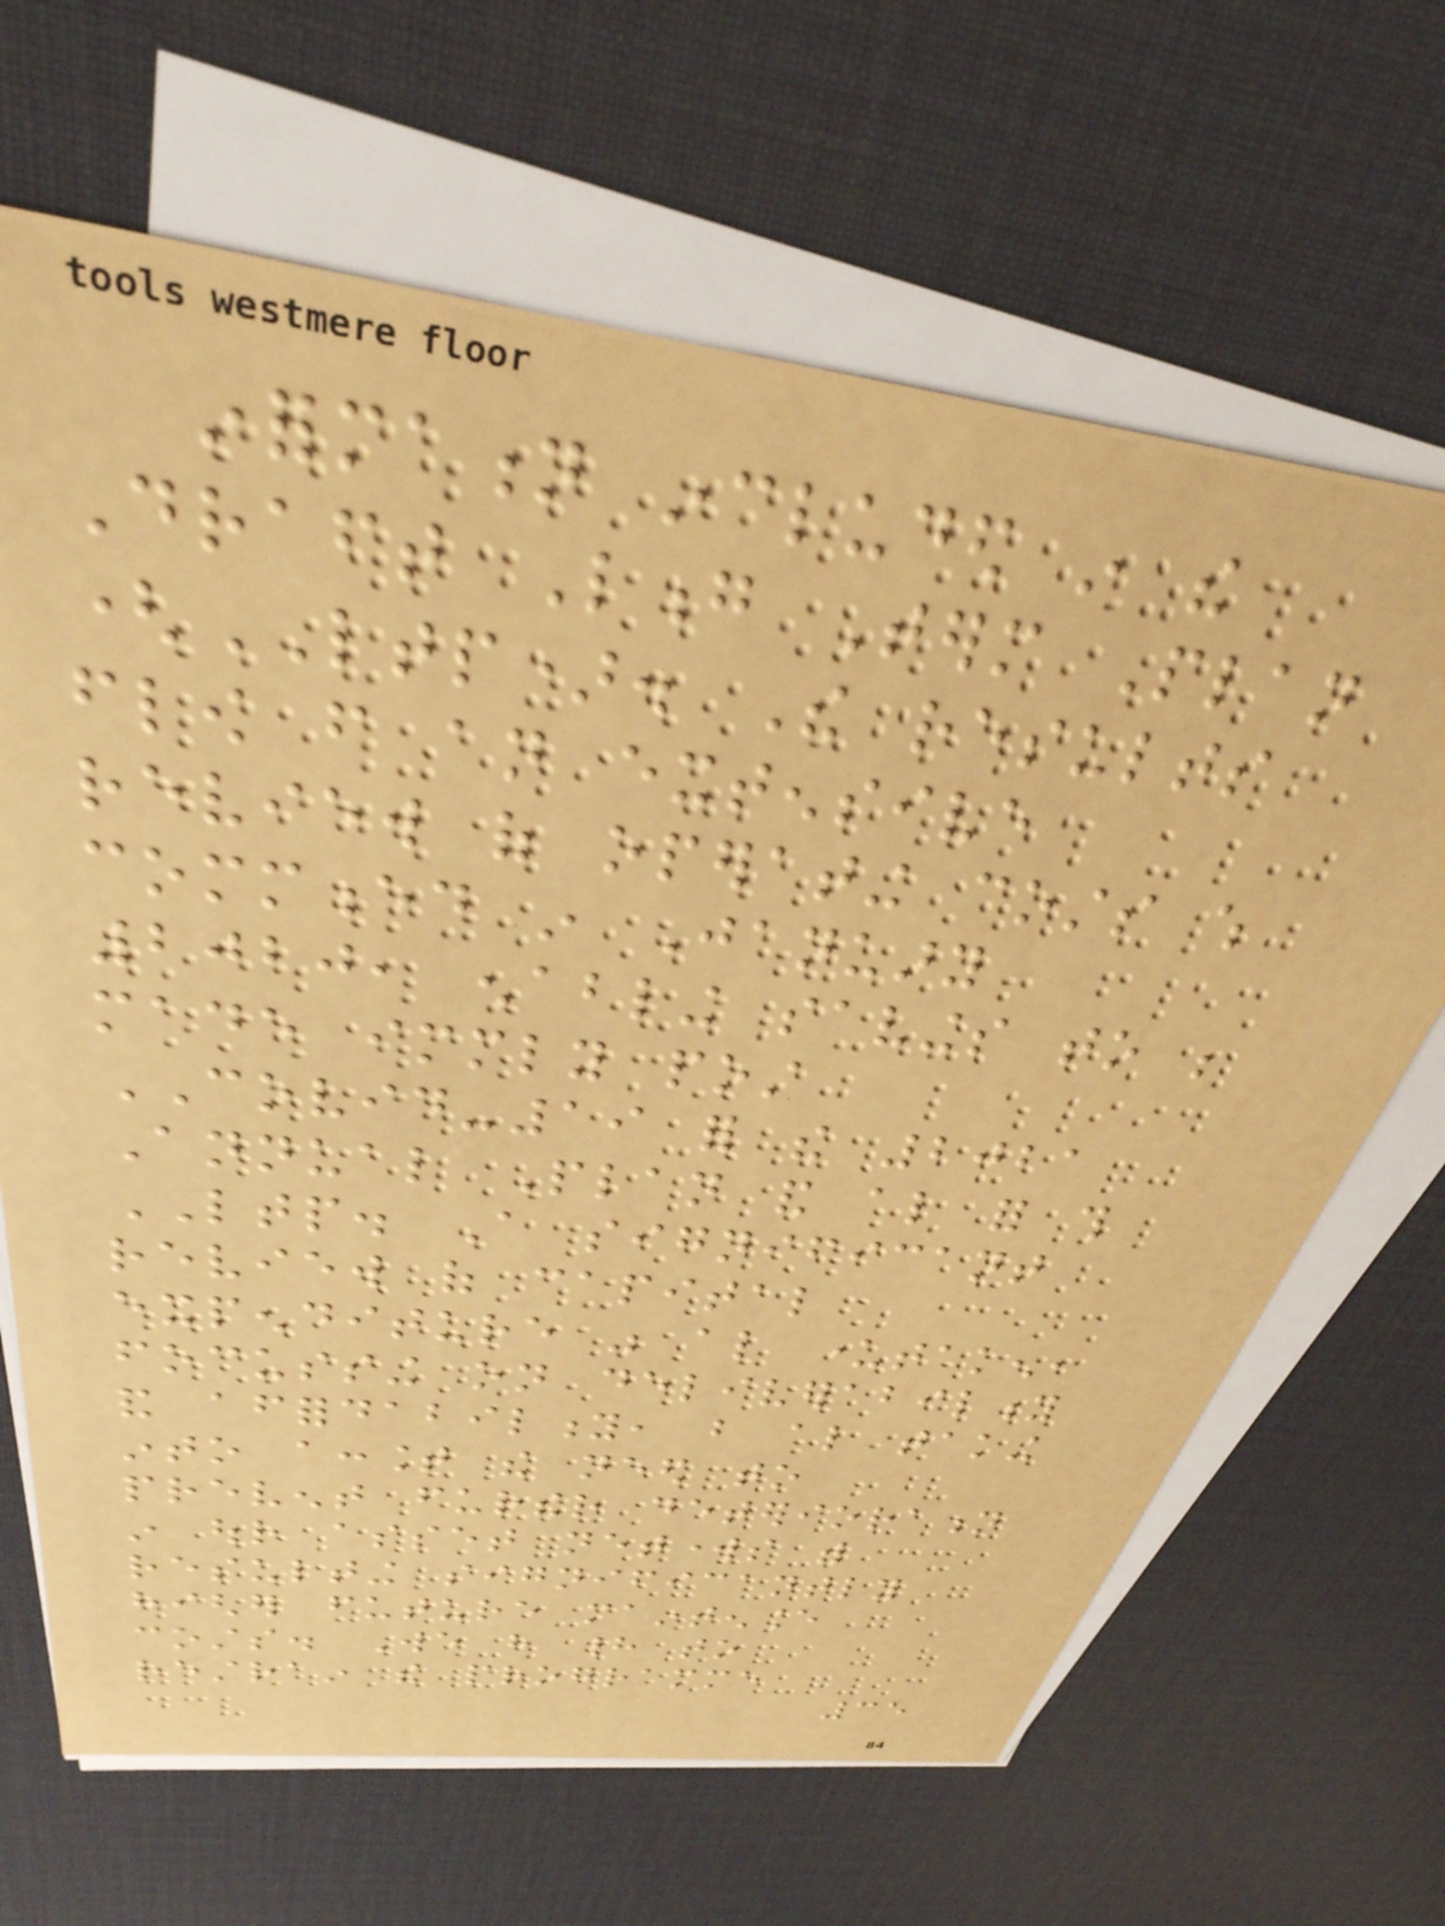information included in the
Draft Long Term Plan
(LTP). The results
flow from an extensive
review of operating costs which
commenced in January
2020, enabling savings to be
made immediately post
COVID-19 for the 2021
Annual Plan and also for this
LTP. A significant
review of capital
expenditure was also undertaken,
focussing on deliverability
and affordability, but also taking
into account the need to
prevent further deterioration
in our asset networks with
resulting significantly
higher future maintenance
costs. We have had to
restrain the programme
35
